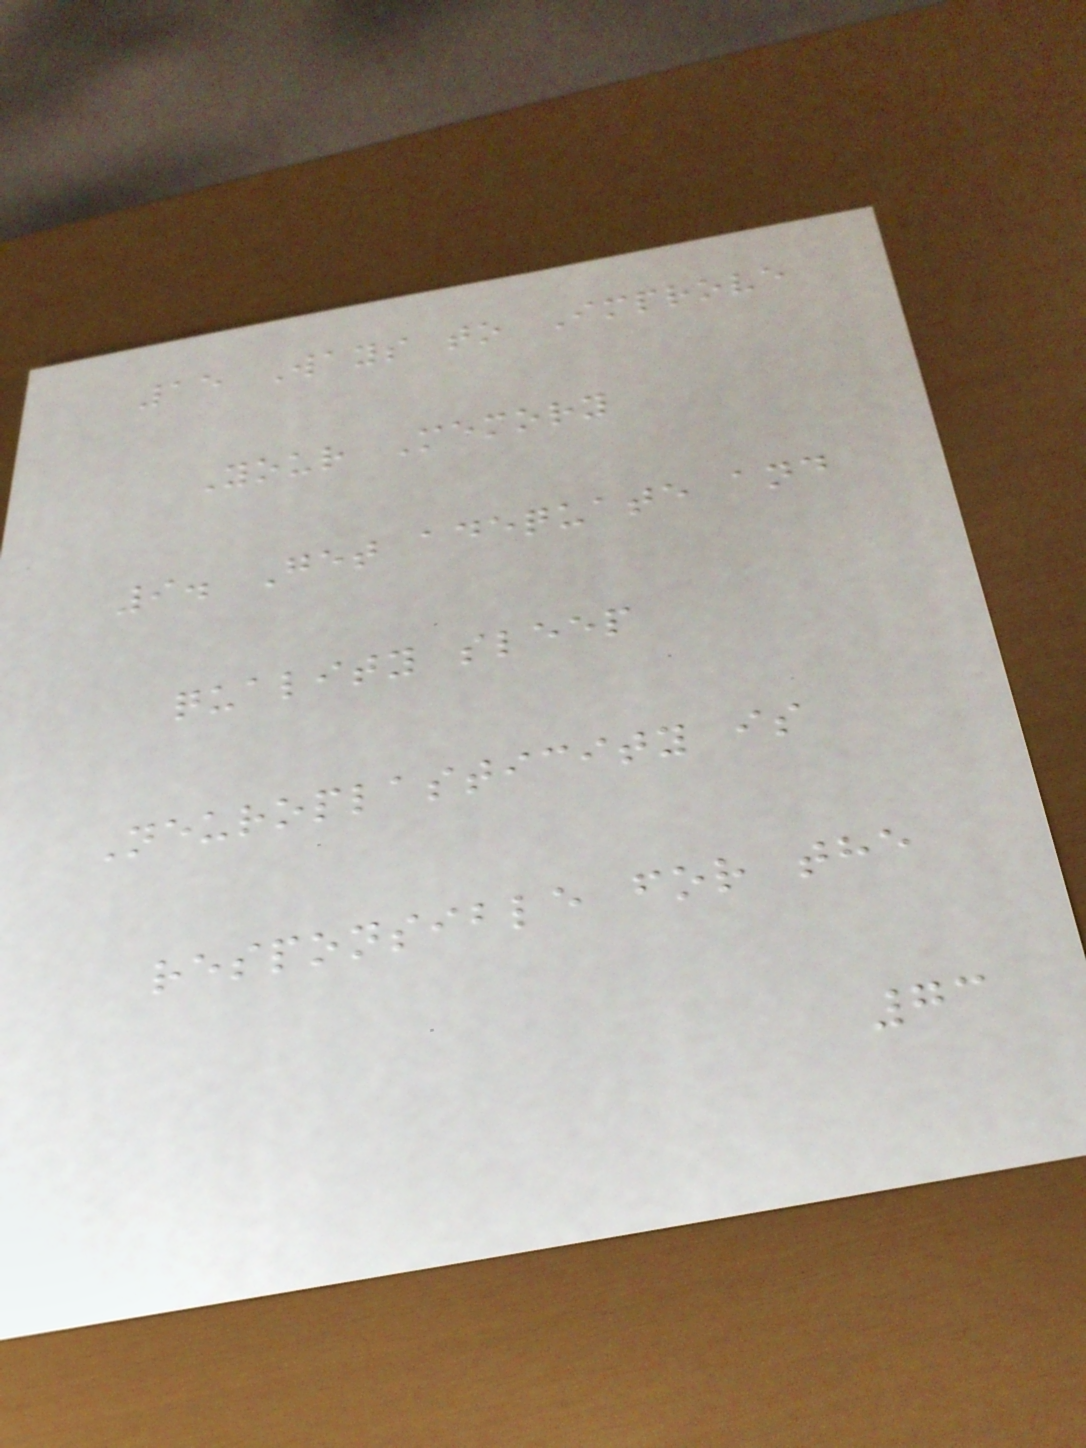15 Ways to Improve
Your Memory
9. Get adequate and
quality sleep
Neuroplasticity is
responsible for the
73
